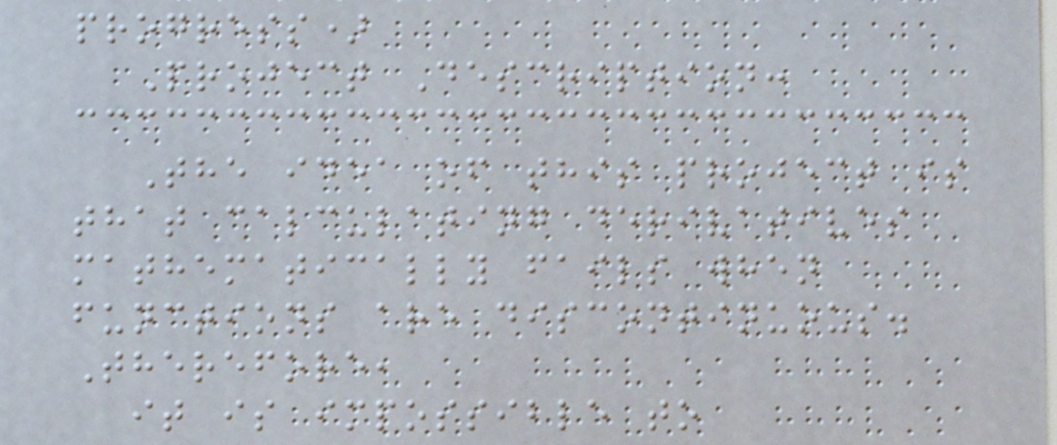progress)
Project Description:
The idea of this project is
that calculating derivatives
mathematically fails when
functions are discontinuous.
Therefore,
it is impossible to
